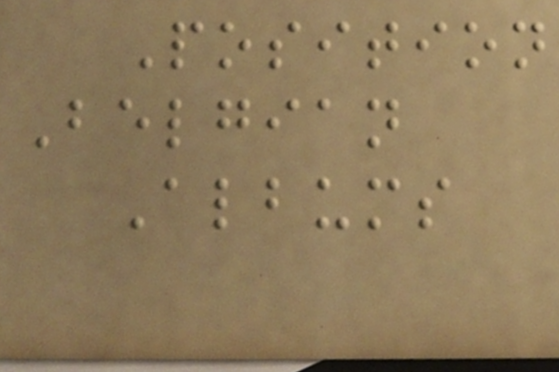Position
Belgian
Albums
